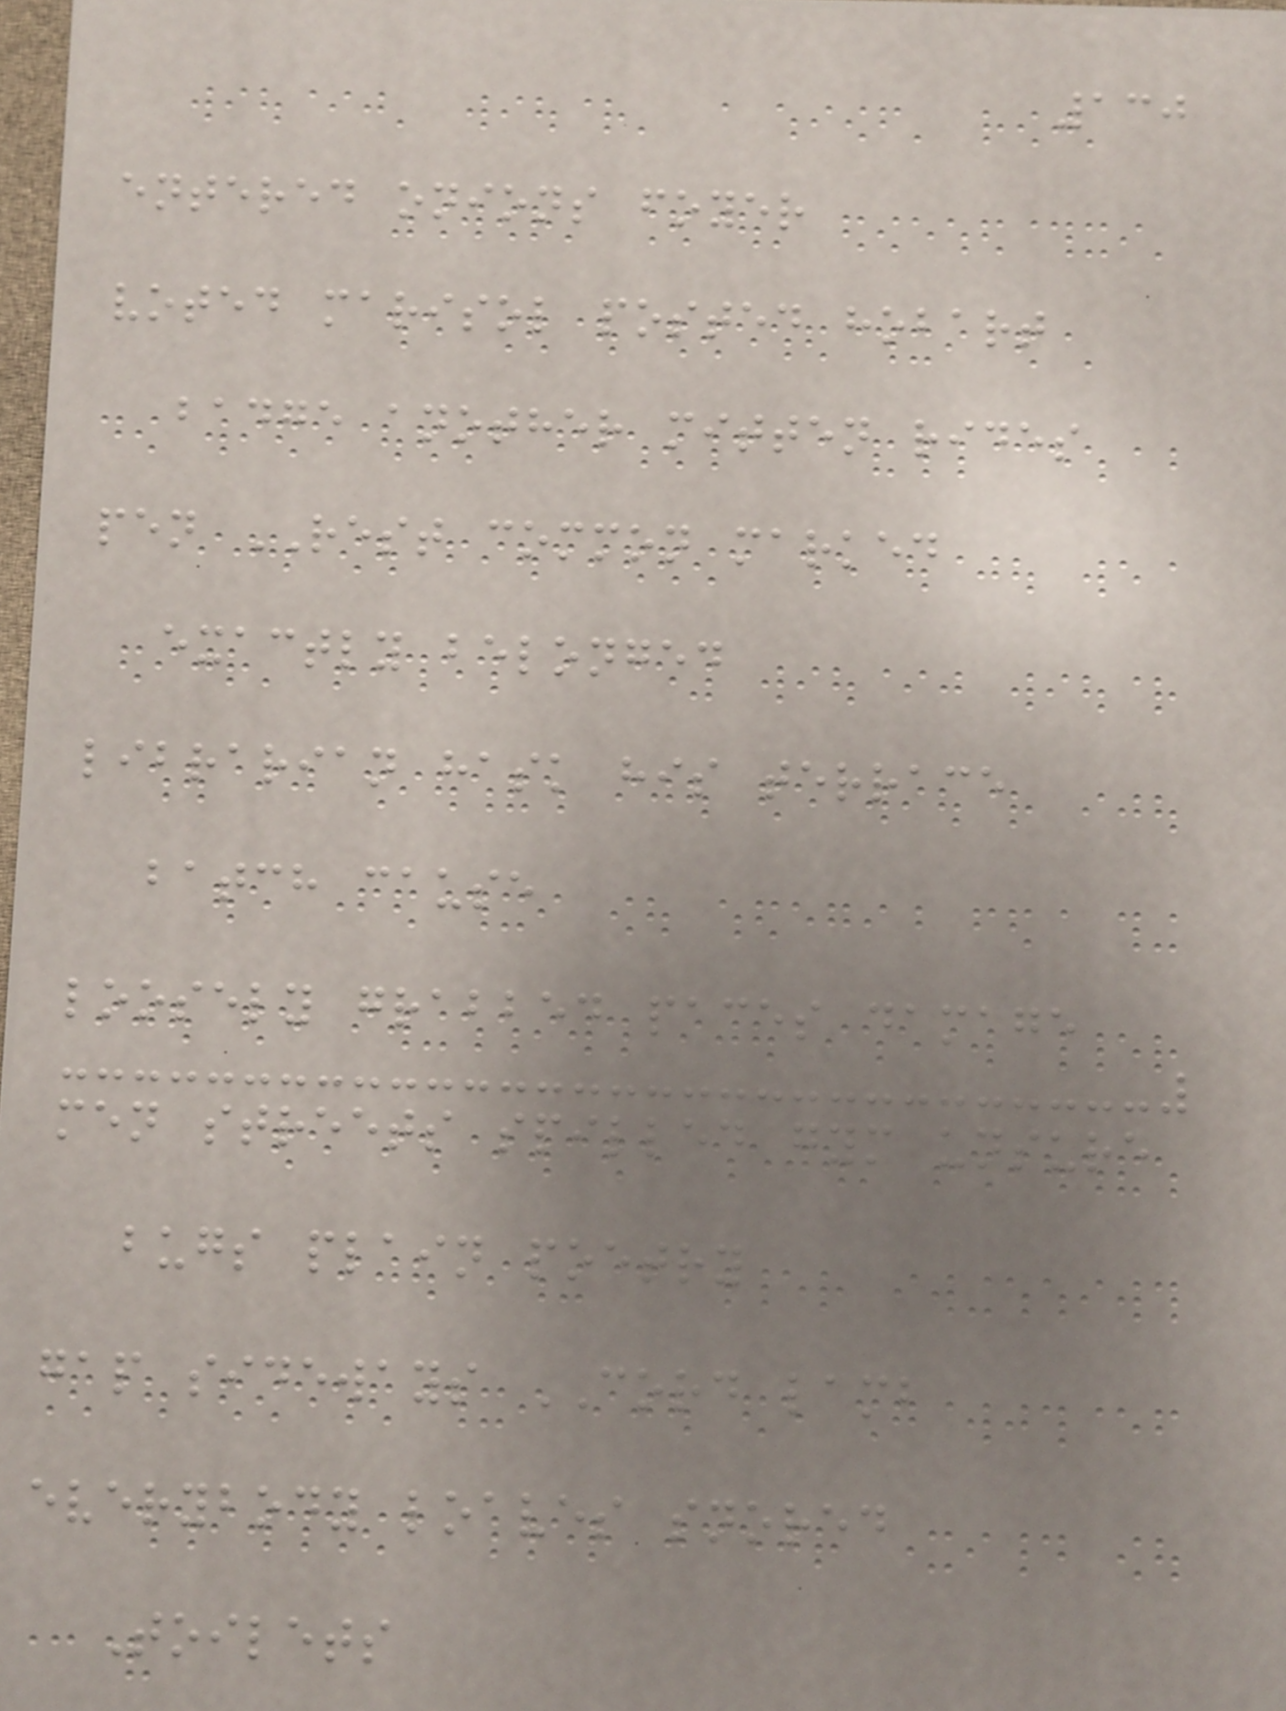130
entered onions foyer
voted marisol posted hobart
badge another mitten rides
pen REST common marked
exactly belonged
librarian hask his terrace
batch cause
loosely grabbed paces damage
men streets spilled gym unsure
bugs plain poetry
gap sideways CORD lamb
everybody loaves snored
Toilets
